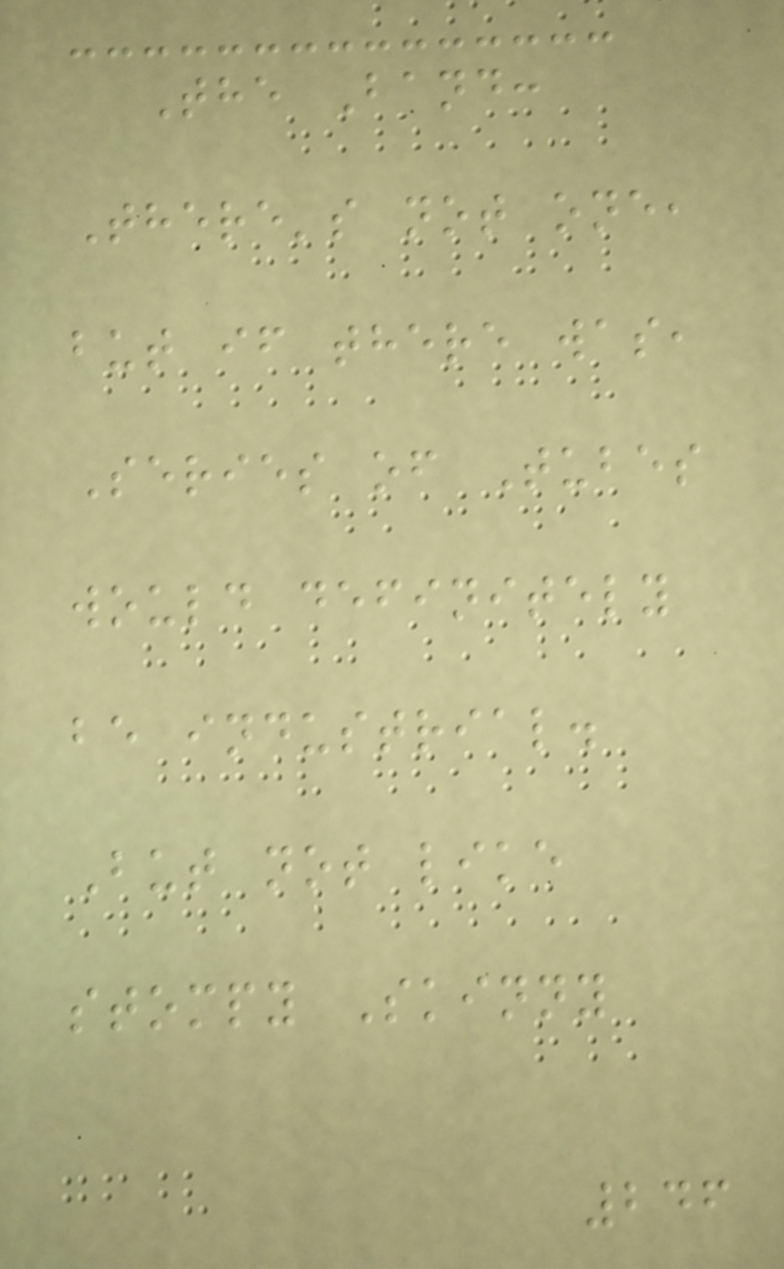The Band:
There's not one,
but if there was,
Series of Tubes
would definitely
be industrial.
But not like
stompy Skinny
246
